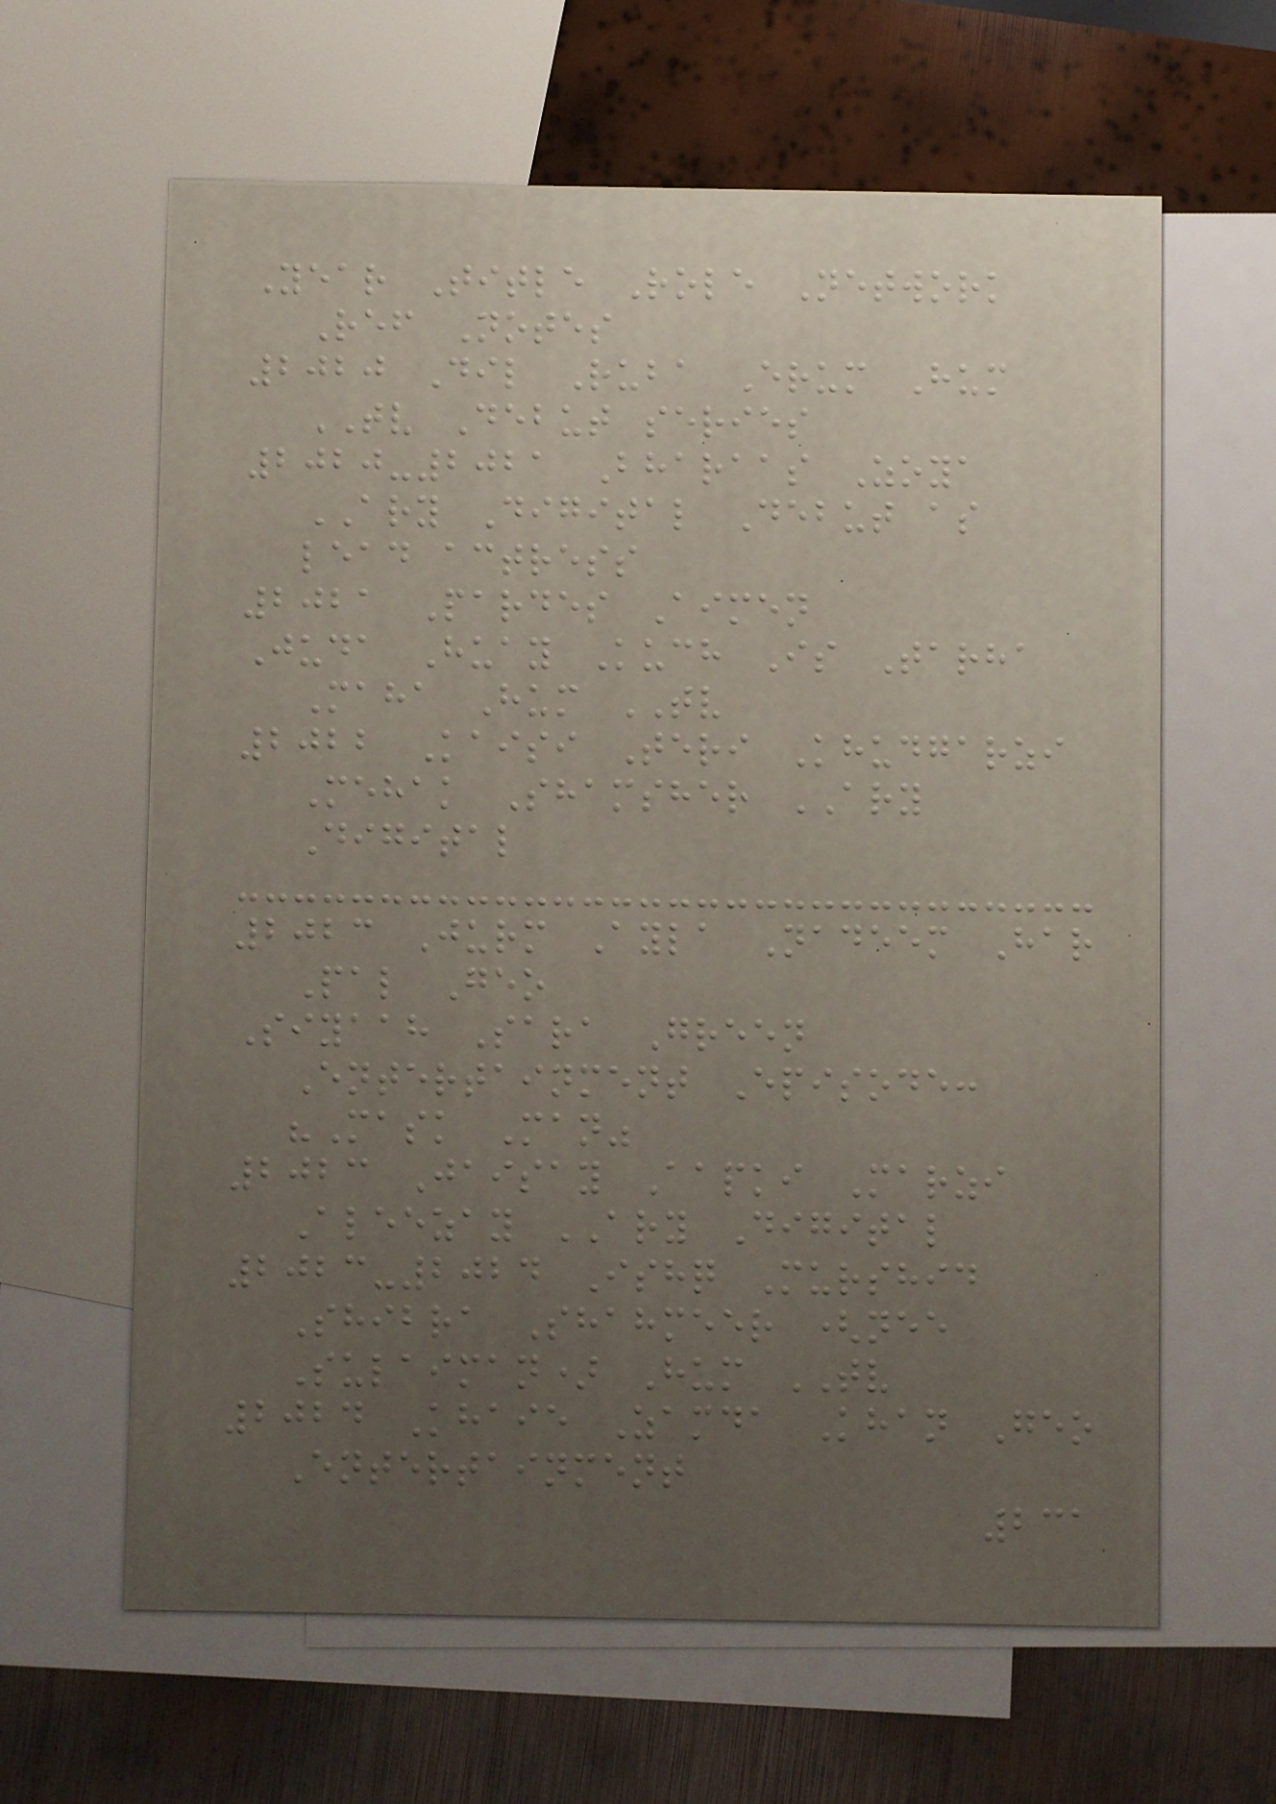Year Title Role Network
Ref Notes
2020 Dil Ruba Erum Hum
TV Debut series
2020-2021 Bharaas Zoya
ARY Digital Debut as
lead actress
2021 Pardes Aimen
Juda Huay Kuch Is Tarha
Maha Hum TV
2022 Kaisi Teri Khudgarzi
Mehak Shamsher ARY
Digital
2023 Jurm Ayla Nadeem Har
Pal Geo
Siyaah Sara Green
Entertainment Episode:
"Mask Man"
2023 Jaisay Aapki Marzi
Aleezay ARY Digital
2023-2024 Ishq Murshid
Shibra Shahmeer (nee
Sulaiman) Hum TV
2024 Khaie Zamda Khan Geo
Entertainment
231
